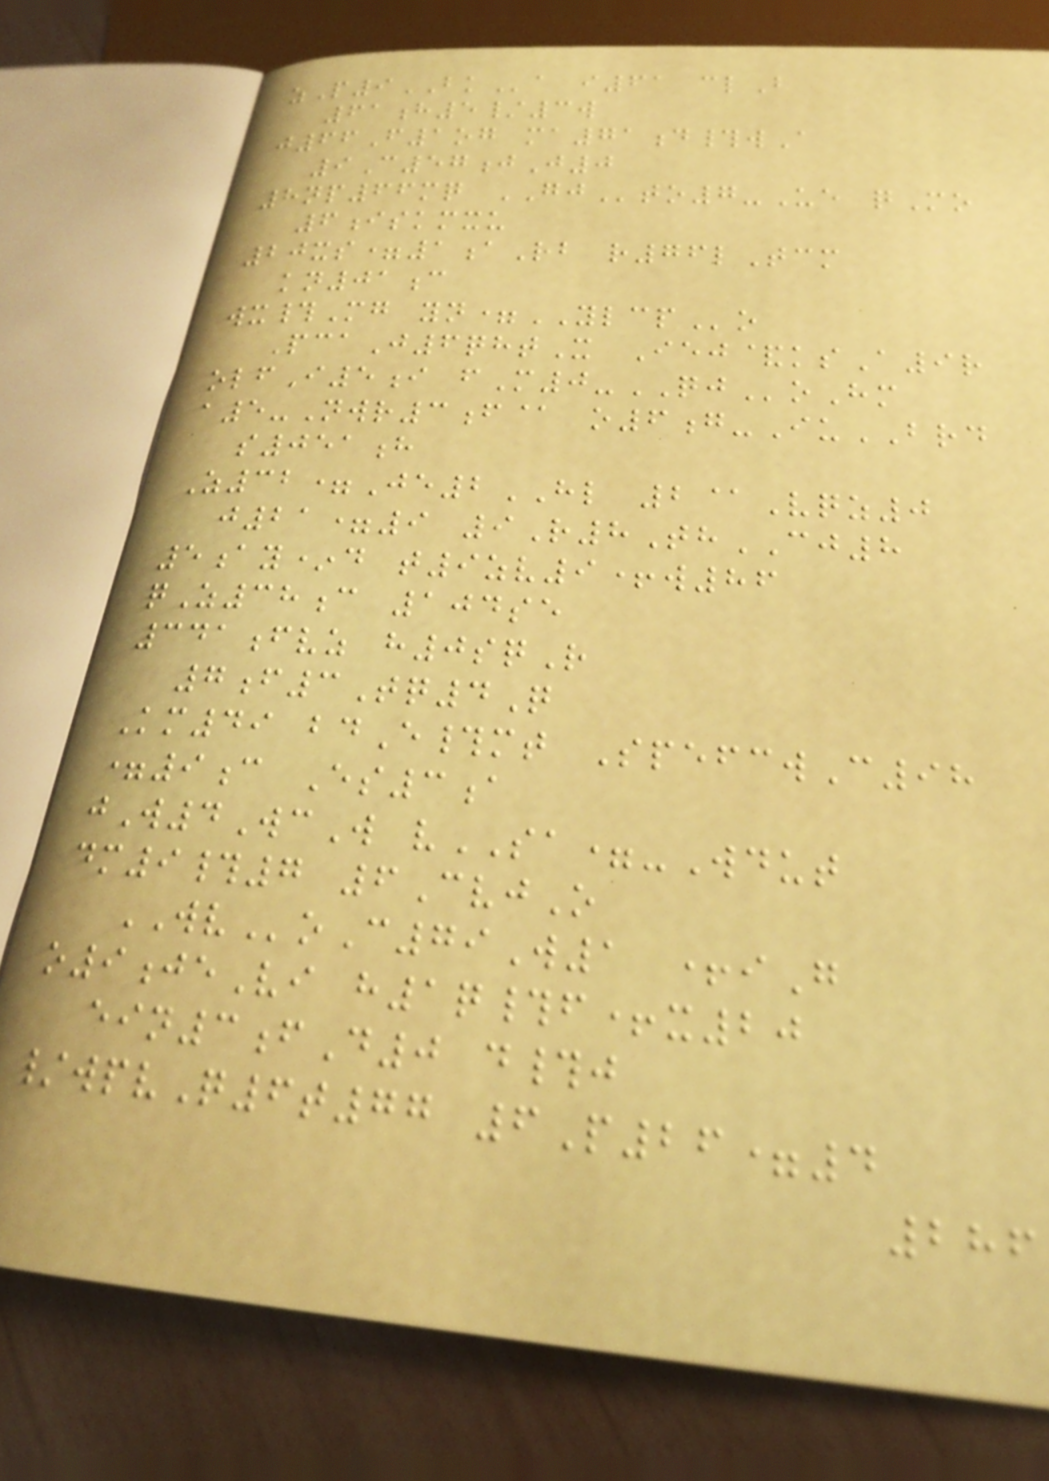zP9BKa i61 clB
61h5/3w
j66F1og ma71d#wA
9C57jJ0
8np66mq GJto7-Ue qMo
6iskmxu
20xs=1aRb r76lTcm
kn01c
wx#Mg yn=YLCPo
PcaJ6qhtX Iej&ksA9r
olfI5i fM0-QJoHm
a5-Nwr3f@ o6g-IuBRD
s051h
Z32=Je2HL 2@Vqz0
j21=9 9R8ThCJ8
5ay*d t9zv9+w86
qZ38c 104se
341fvz h0sqR
7f3Tq4Q
Km49 bdE#mt SpefcwC98
=9c Es3a
jW4WcW vSA=-Wdut
dm9#7 6CvjO
WVoC79W1 +iG
o9jeVi h1q#f+x20
ein3fD0 d#j
/wpvQ6t77 6P26=4
286
